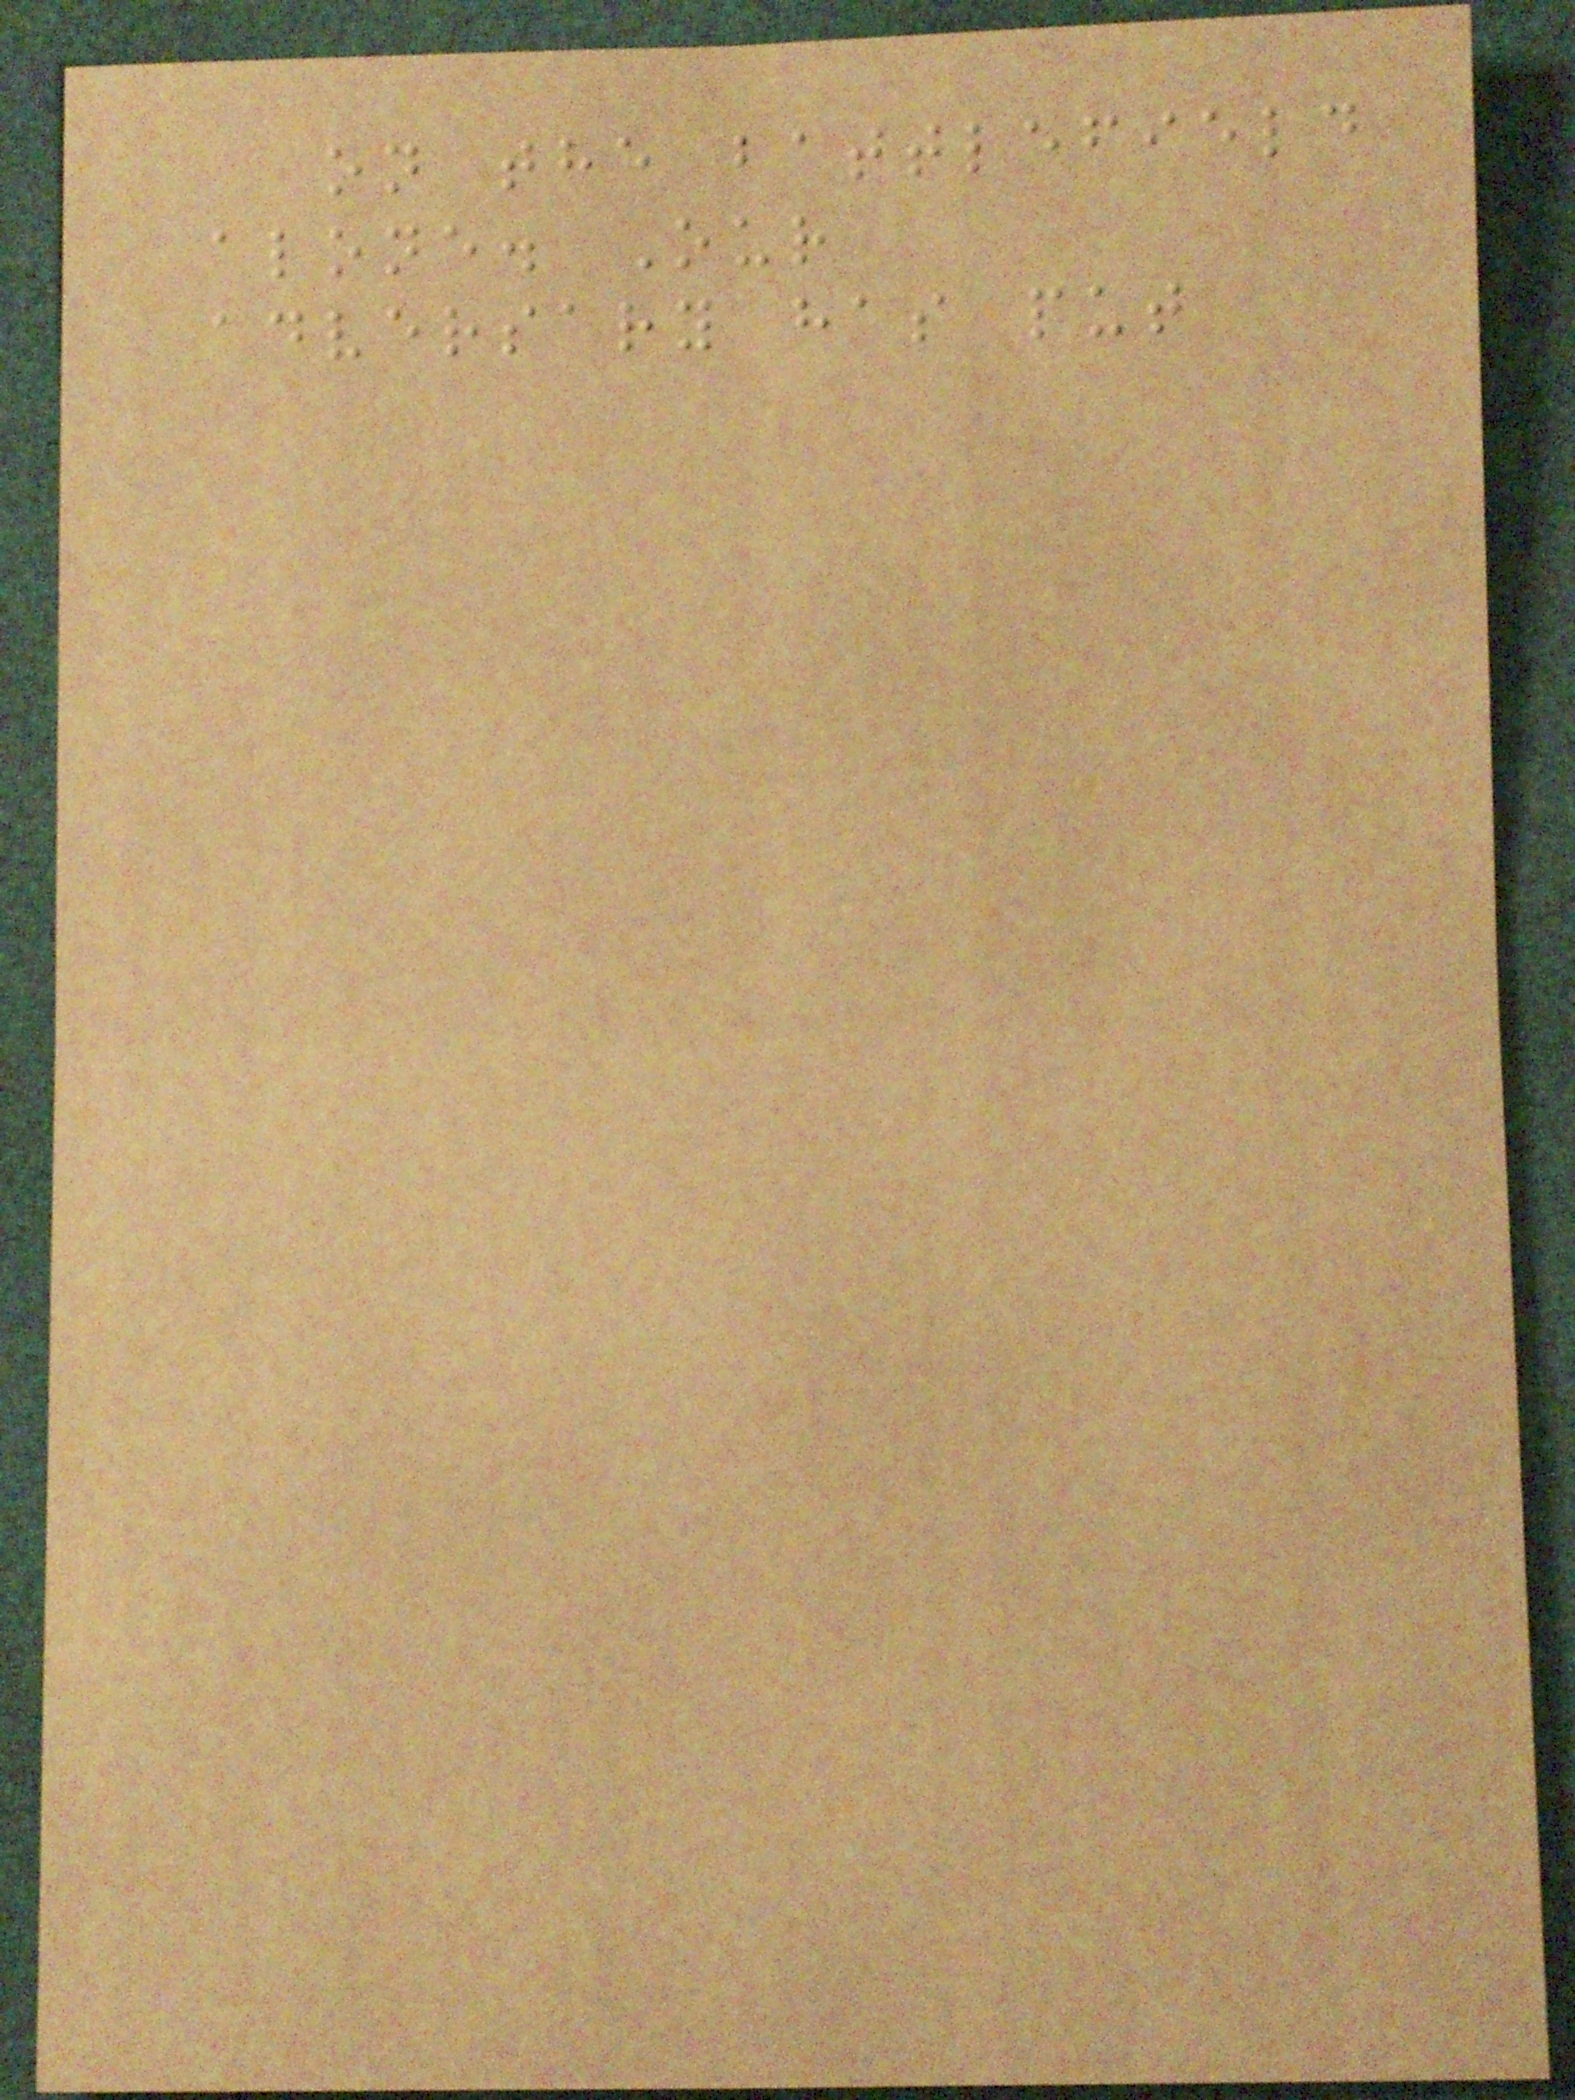on the battlefield
alone. Our
adversary has put
